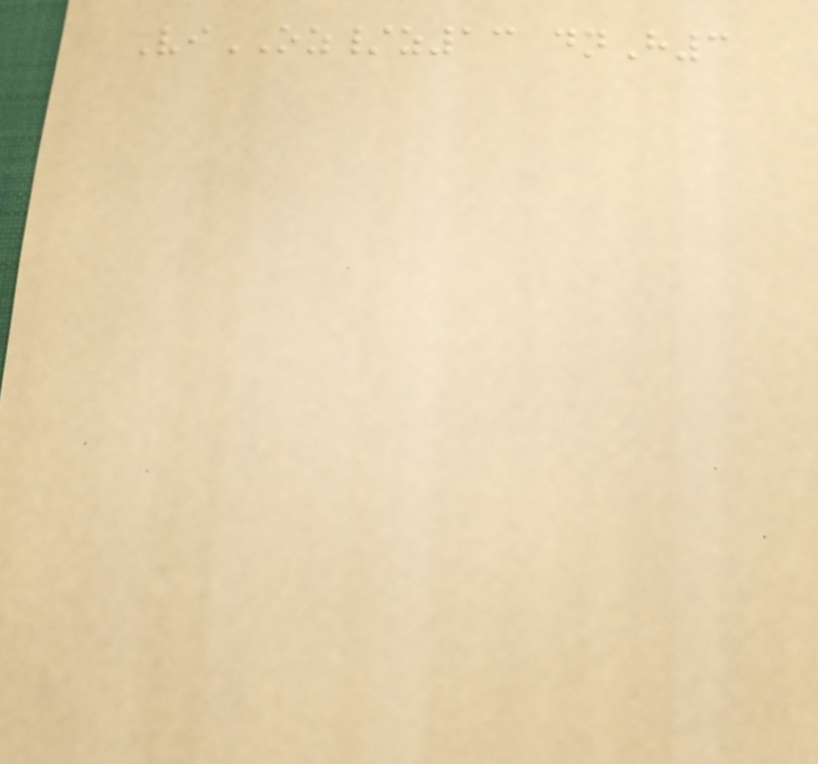ViOZ/z13 dnH3
